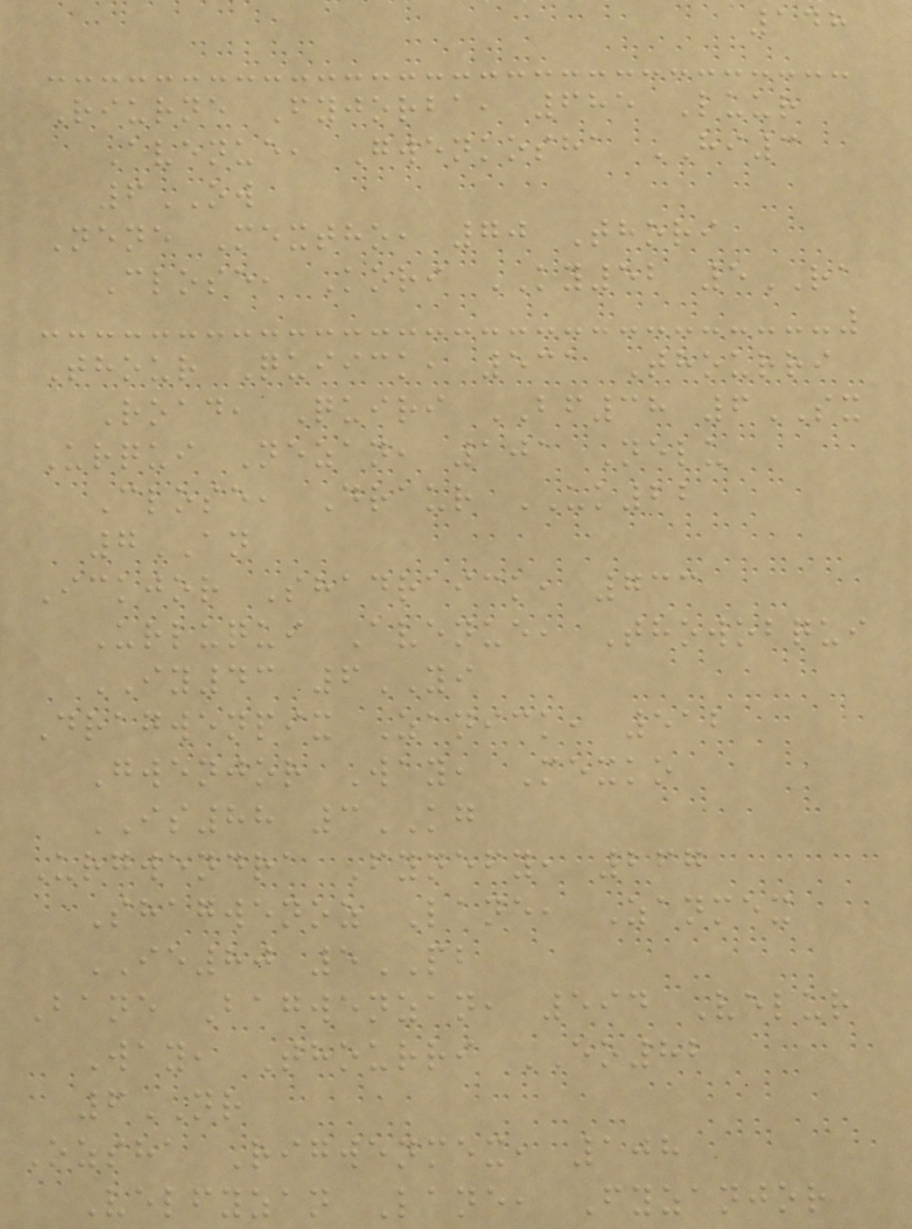148
Riurne Fyjorba, 685 Luur
Avenue, Gwenkosha HI3
6OW
Nene Mextho, 70 Thori
Close, Kori KY52 5RA
Thour Quiick, 531 Thourri
Road, Quiri BF38 6SX
Urqui Nezan, 101 Nelu
Close, Draur UK22
7AN
Ickjor Shadraick, 733
Urluqui Avenue, Thowobqui
IY43 6YI
Dragwenpix Zanick, 512
Gwenjor Way, Mexko
IS88 3KG
Urgwendra Fynefy, 267
Shagwenoz Lane, Zanmex
IE80 5PB
Bane Bagwenzan, 594 Velur
Way, Thourri EO82
6NR
Ozsha Rigwenmex, 108
Velfyzan Lane, Fyzanjor
